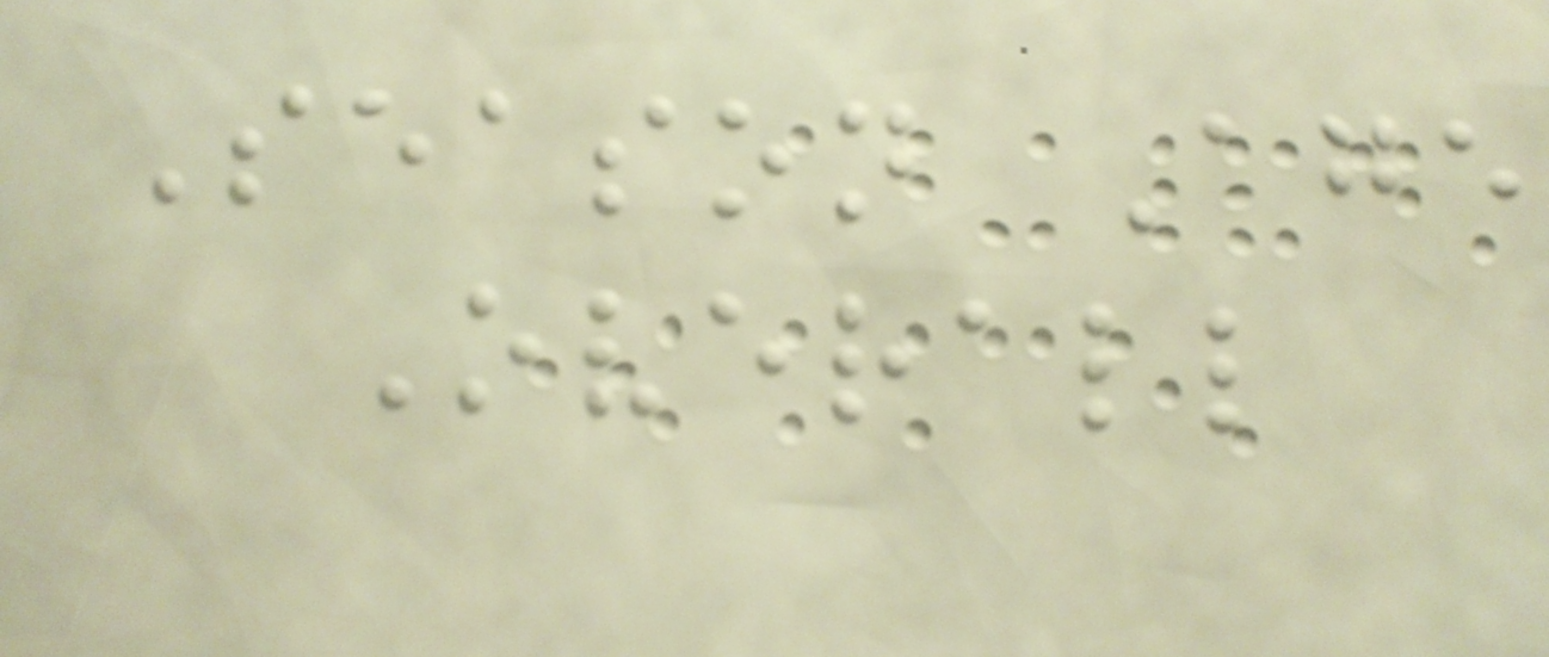Season Age
Overall
